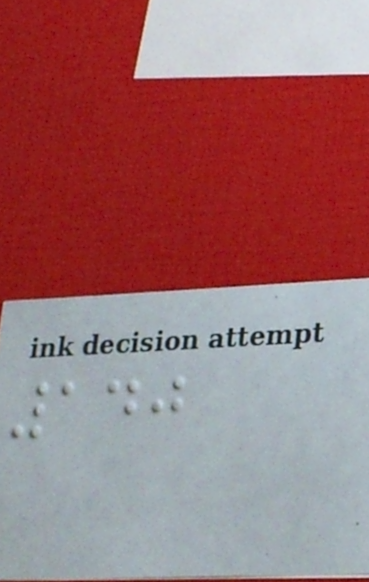140
